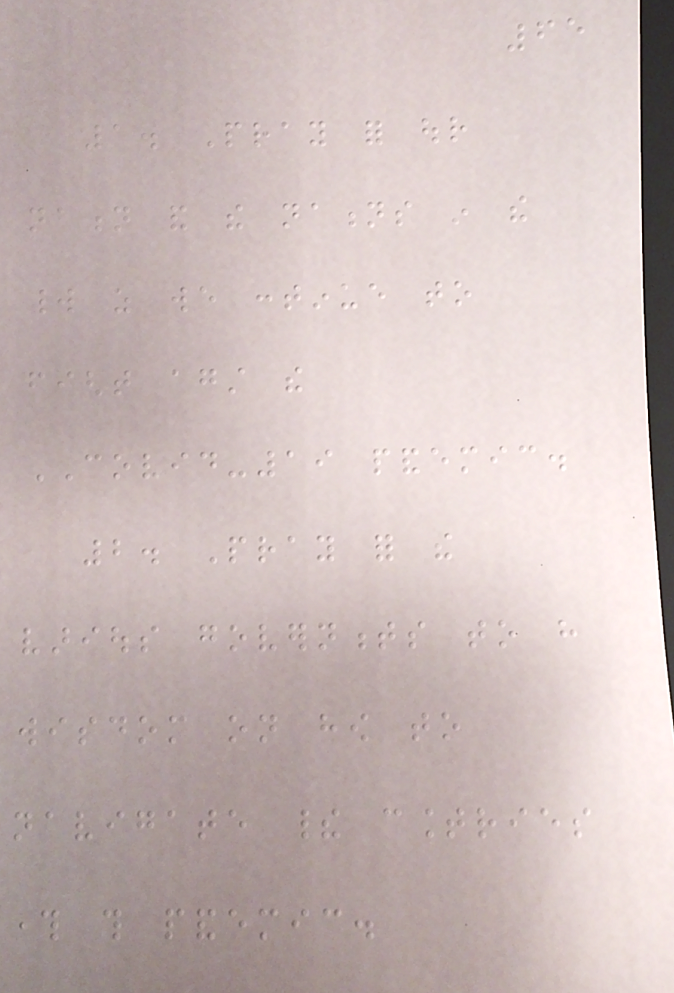65
1. Pray for our
nation and the nations in the
world as we continue to
fight against the
COVID-19 pandemic.
2. Pray for the
various governments to have
wisdom on how to
navigate their countries
through this pandemic.
